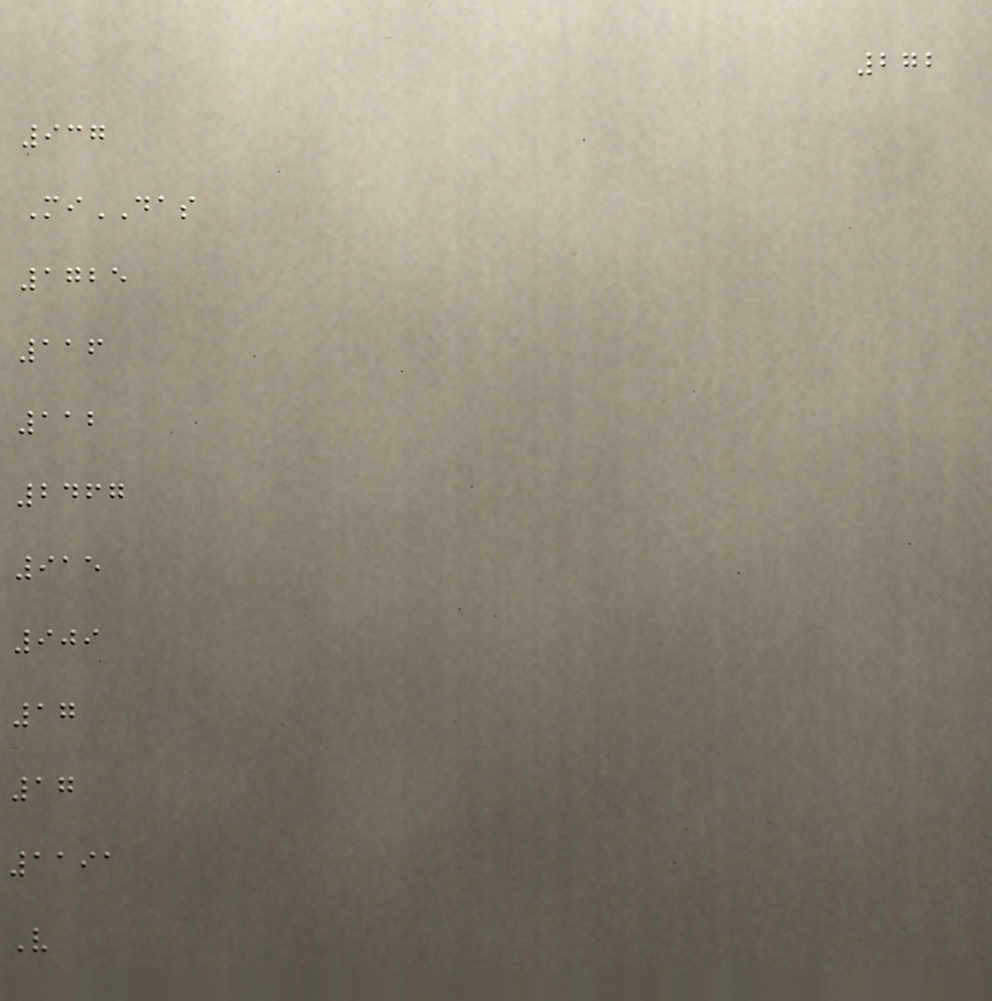272
937
MiDAS
1725
116
112
2467
915
909
17
17
1191
V
